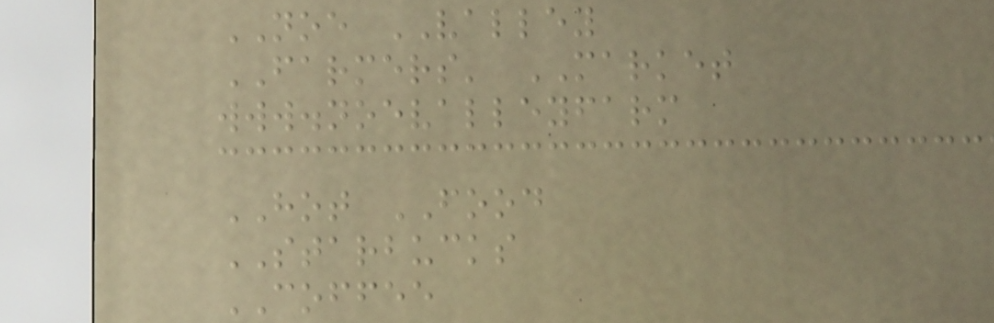NOE VALLEY
FARMERS' MARKET
www.noevalleyfarm
HOT FOOD
STARBUCKS
COFFEE
